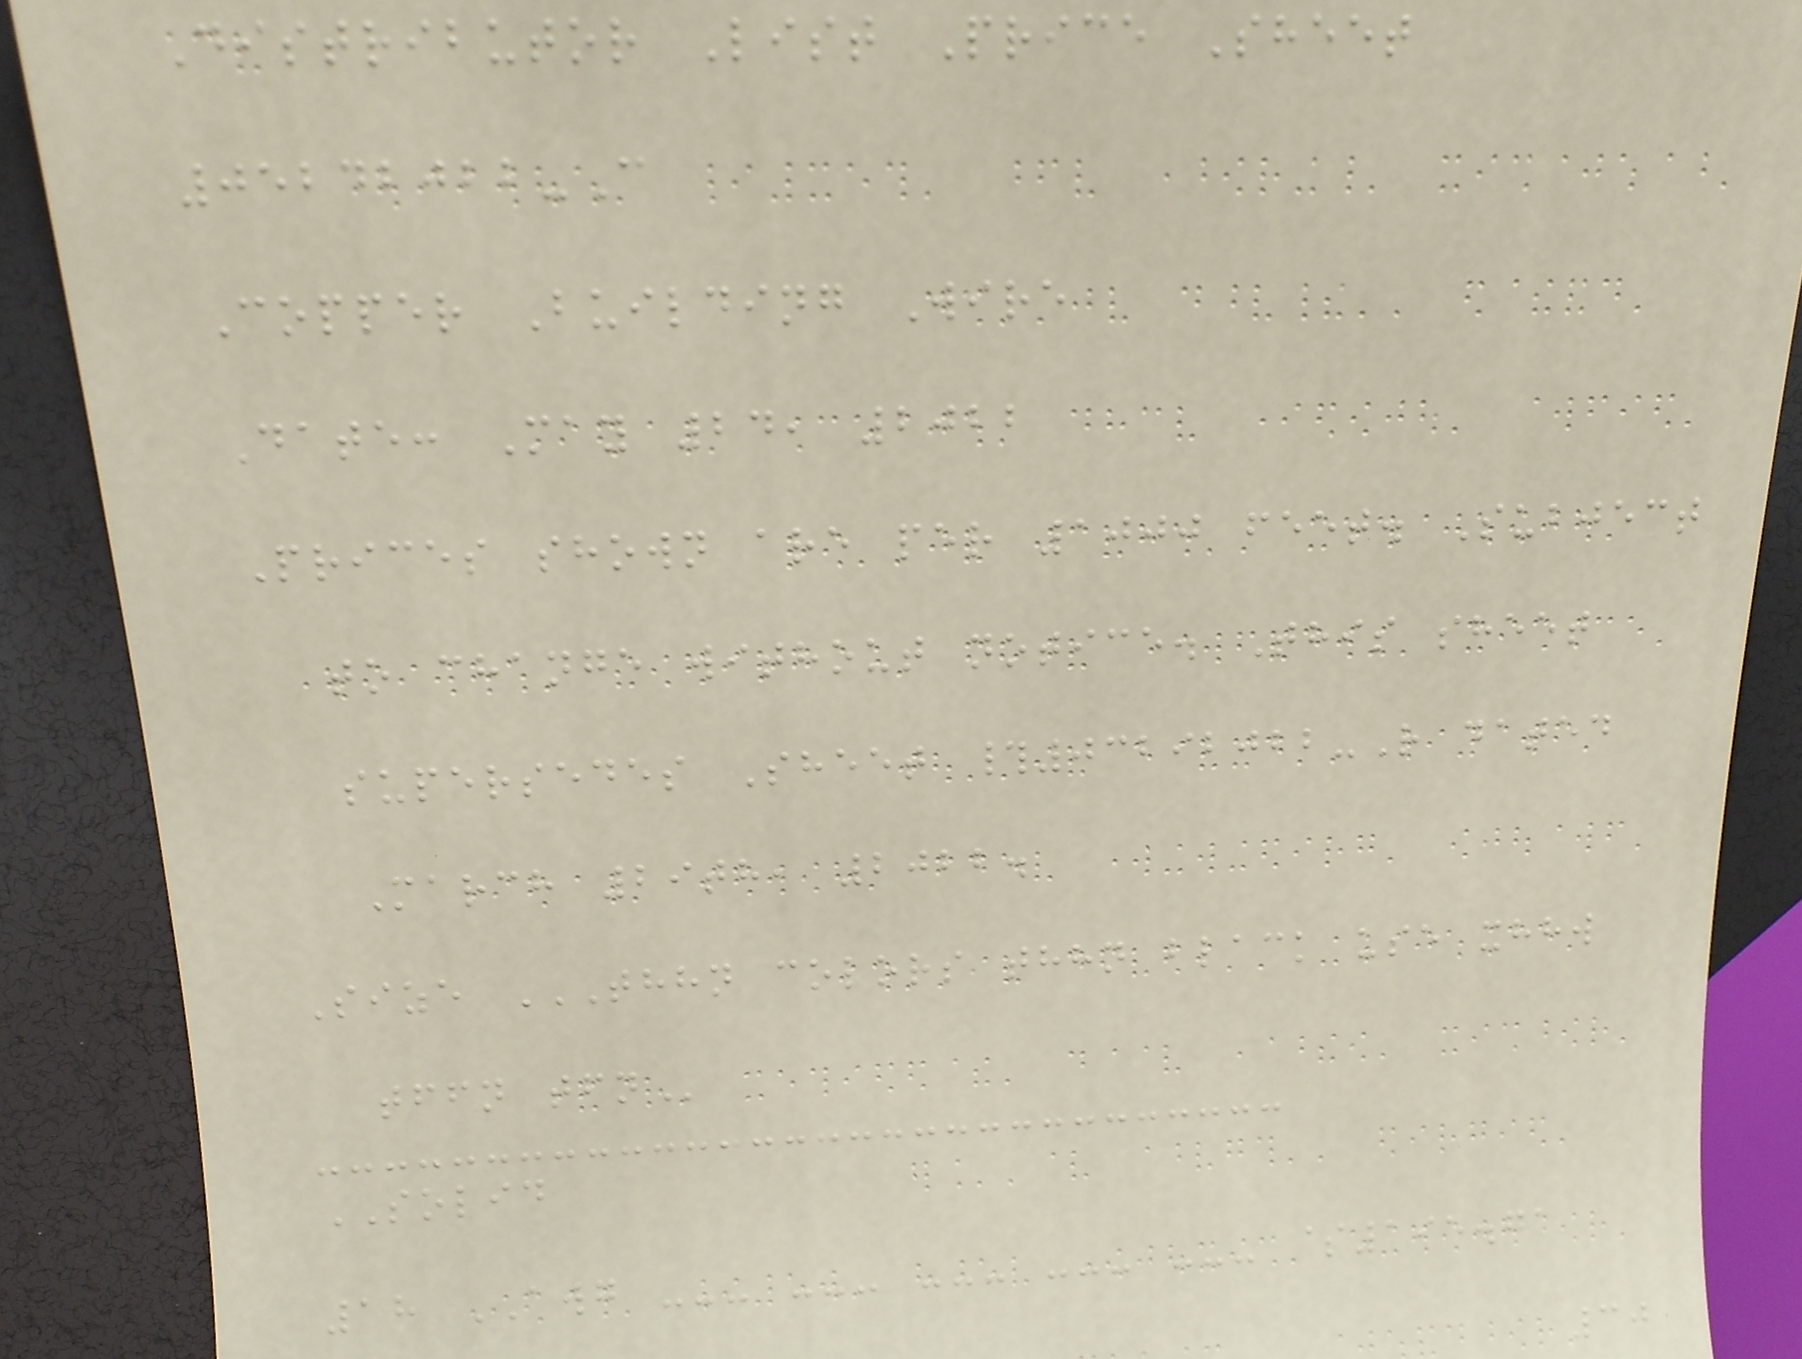Distributor List Price Sheet
05242022-C
Copper Building Wire
Date: May 24, 2022
Prices shown are per 1000 feet. Subject
to change without notice. This sheet
supersedes Sheet #03292022-R dated
March 29th, 2022.
Size THHN COLORS THHN BLACK USE XHHW
TFFN TFN
SOLID
18 AWG --- --- --- --- --- $195.71
30
